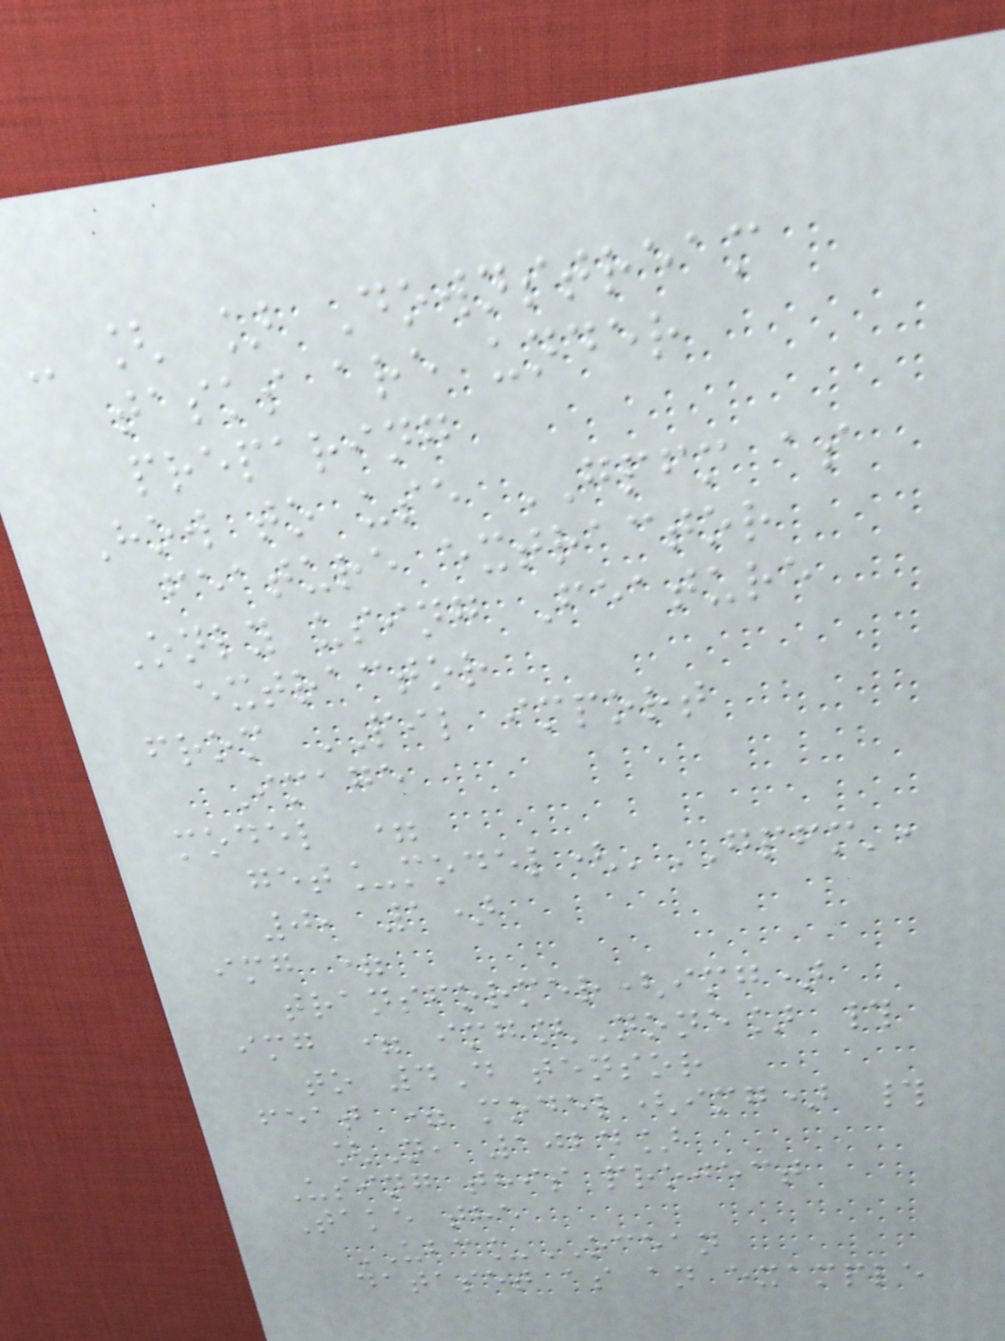- [ ] Downstream
tasks are under
preparing
How to use GPFM as
feature extractor
Only using Feature
extractor
from PIL import
Image
model =
get_model('GPFM',
0, 1)
img =
transformer(img)
img = img[None] #
to 4D tensor
feat = model(img) #
[N, 1024]
Using this project
Take the
UBC_OCEAN
dataset as an example
